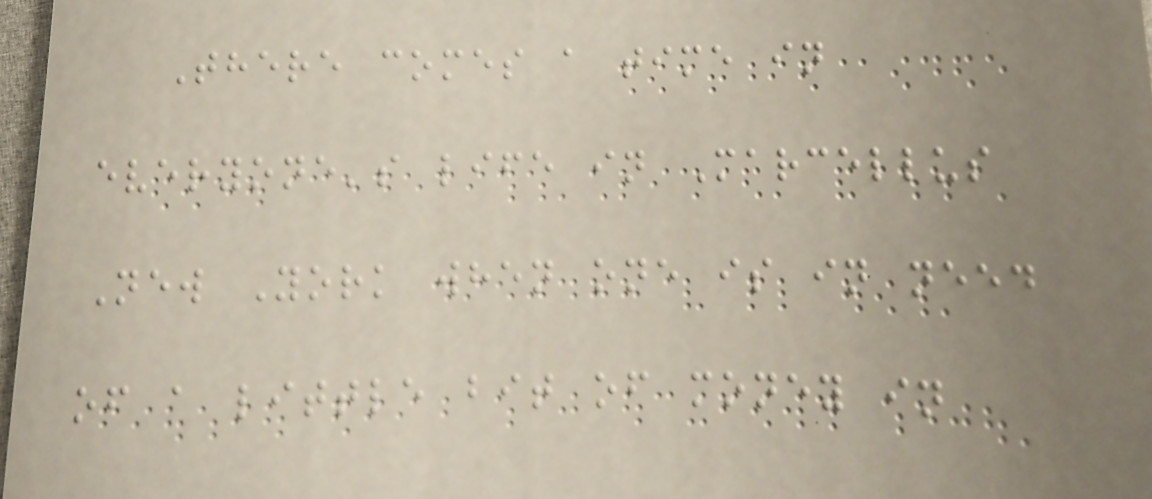There comes a time in
everyone's life in Marcellus
New York when one is in need
of a little bit of money in
